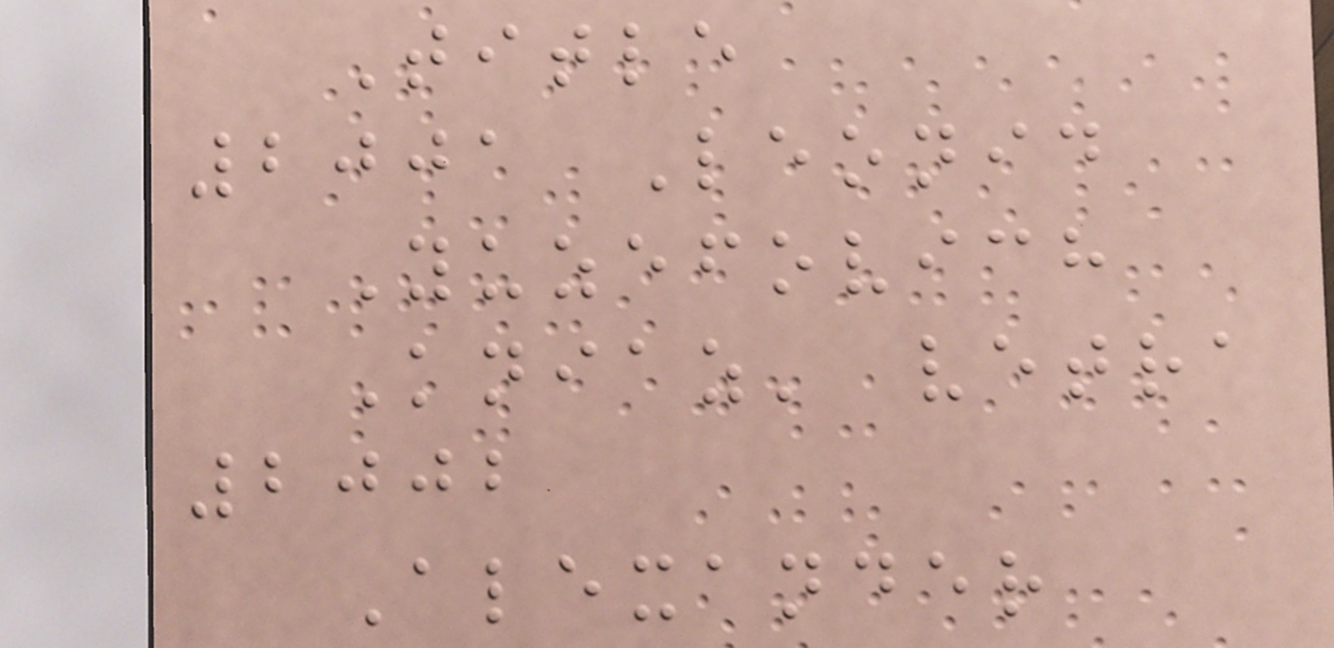Title
2001 Leonid
Yuzefovich
Kniaz' vetra
2002
Alexander
